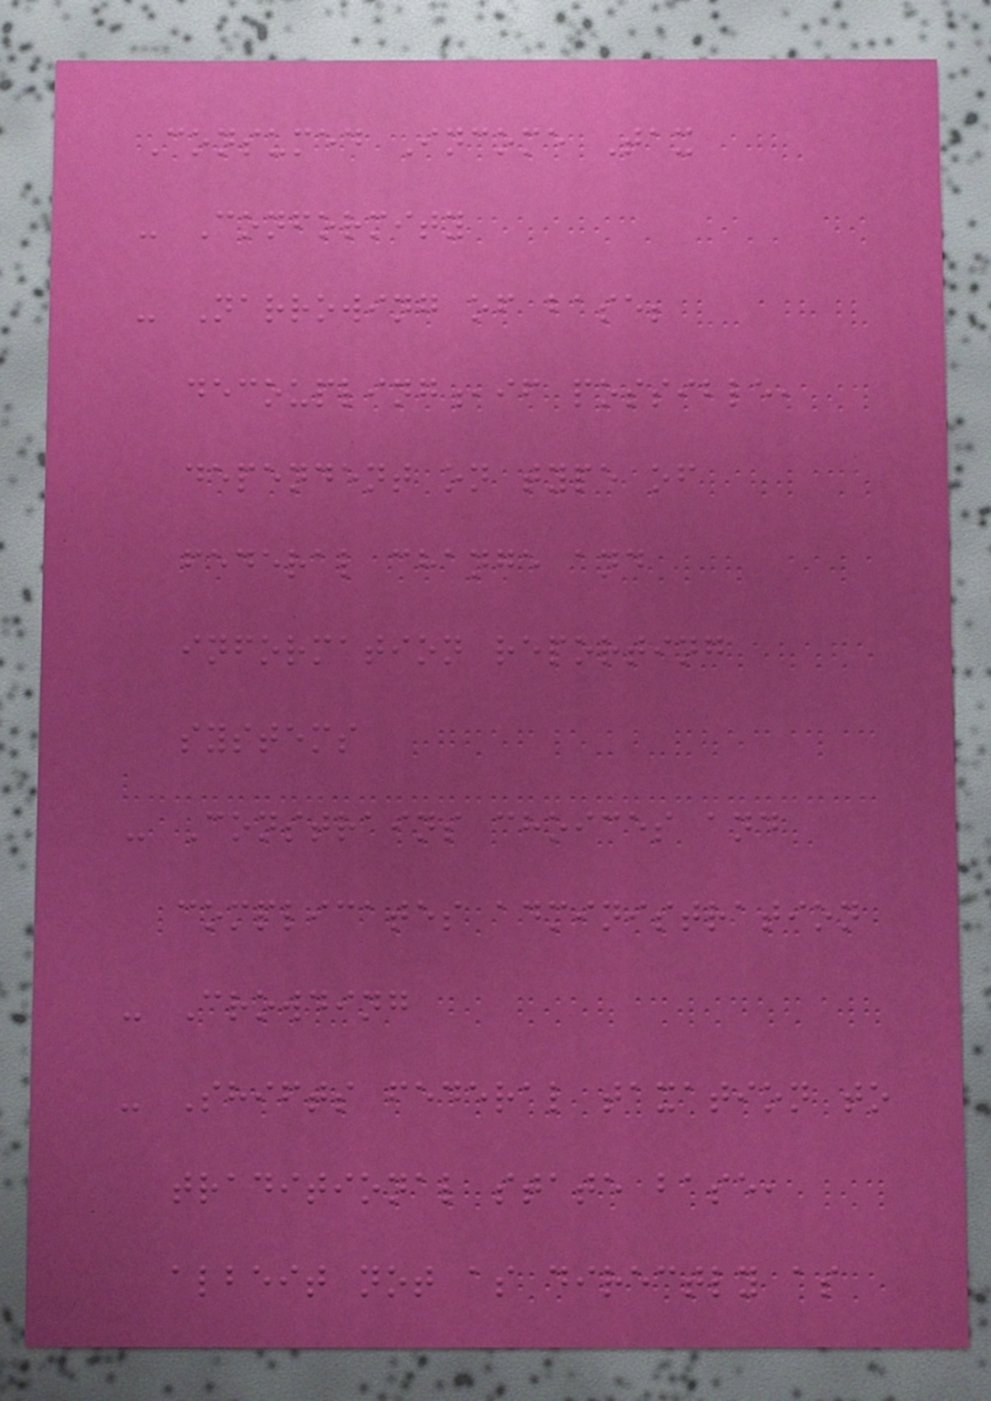Consumed Income Tax
- Conformity
- Narrowing of base;
decoupling,if possible,
dependent on type of
federal change and
information reporting
systems
- Constrains choices and
complicates administration
- Crowding
- Shifts federal taxation to
traditional state base,
albeit not as directly as
